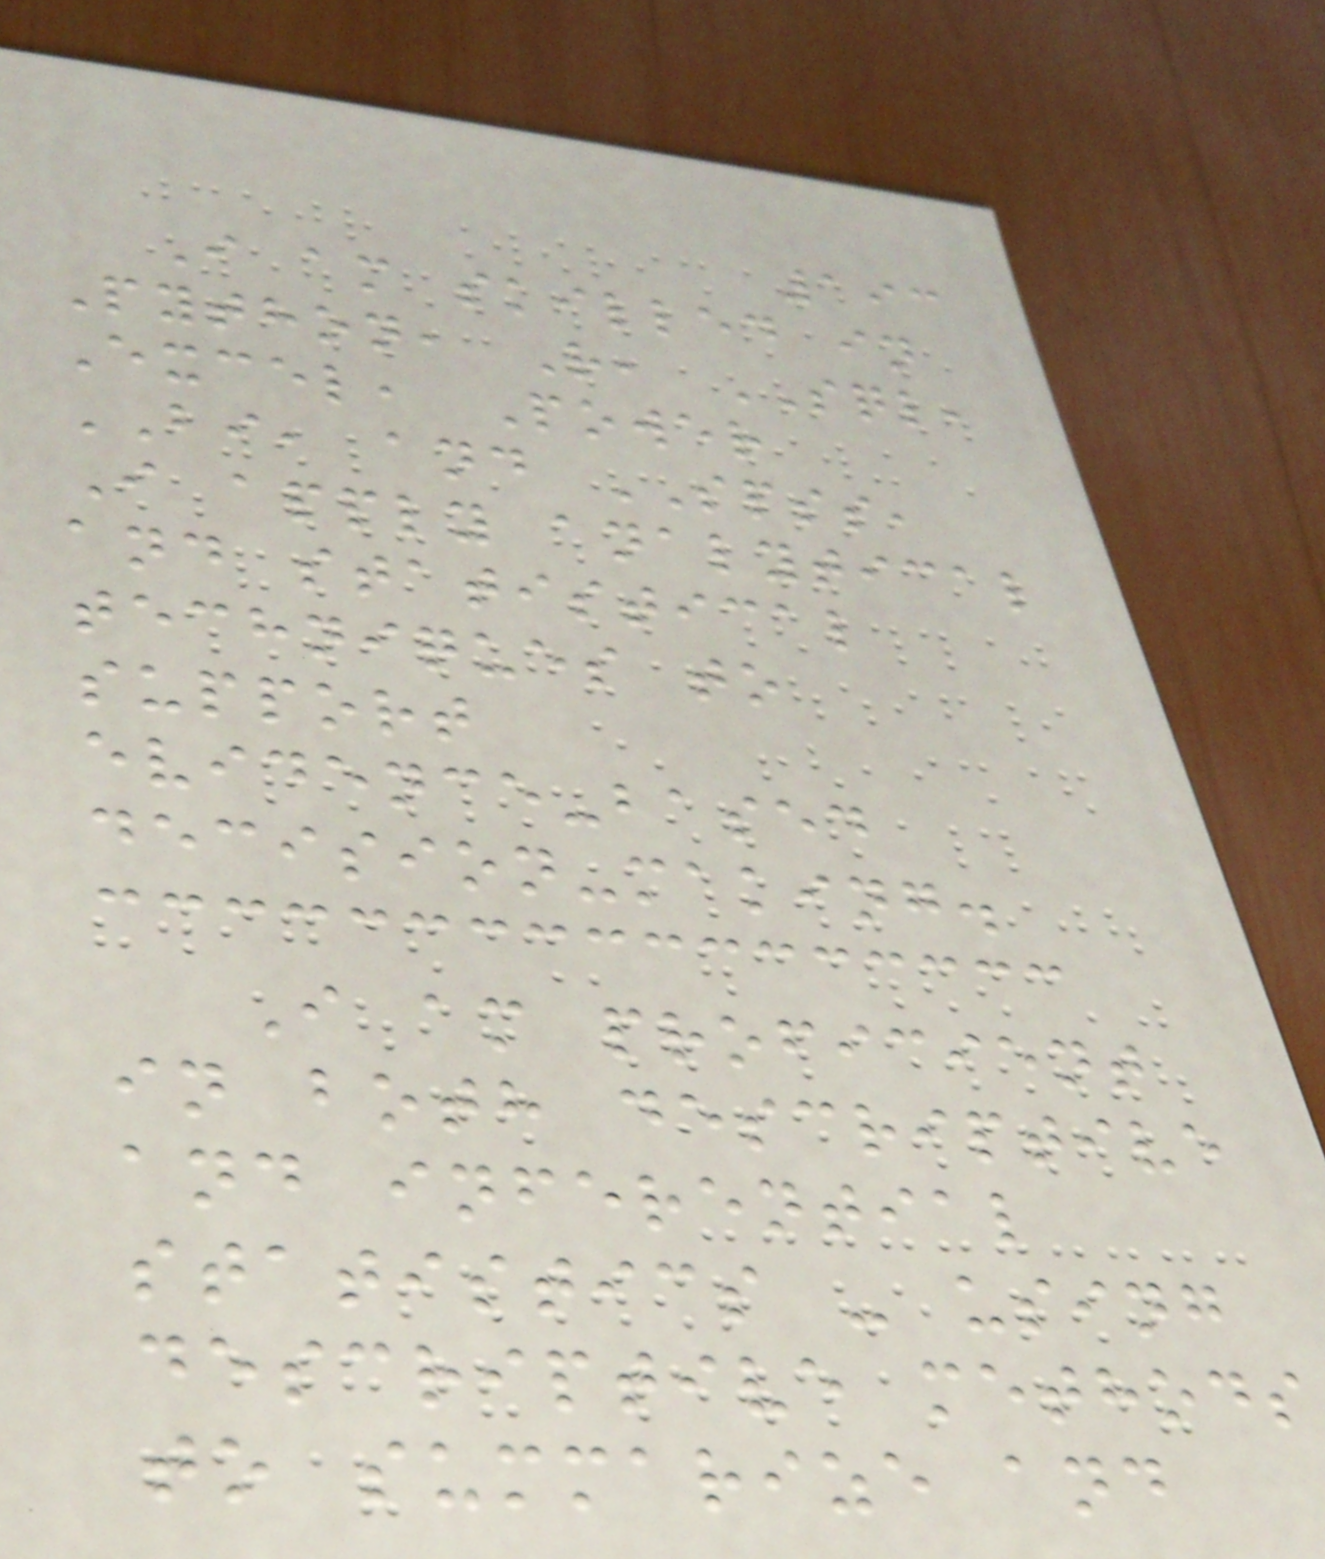193
I am skilled in
Python, R, SQL,
Excel, Power
BI, and SPSS,
I apply analytical
and statistical
techniques to
support
evidence-based
decision-making.
I am proficient
in both descriptive
and inferential
statistics - using
descriptive methods
to summarize and
